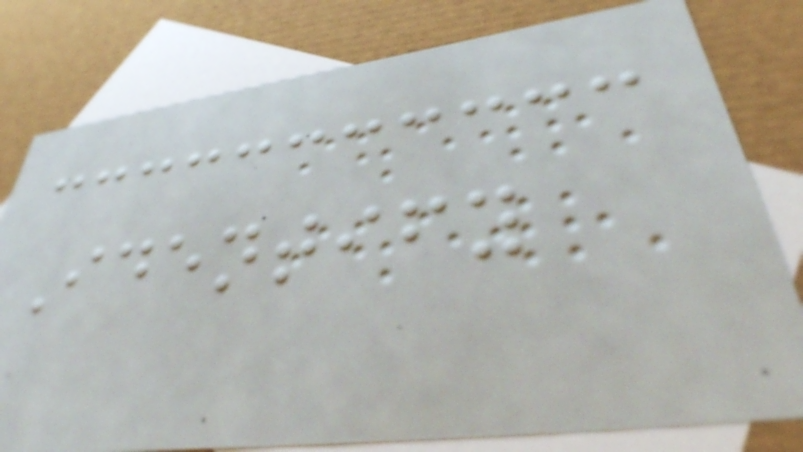Identify
